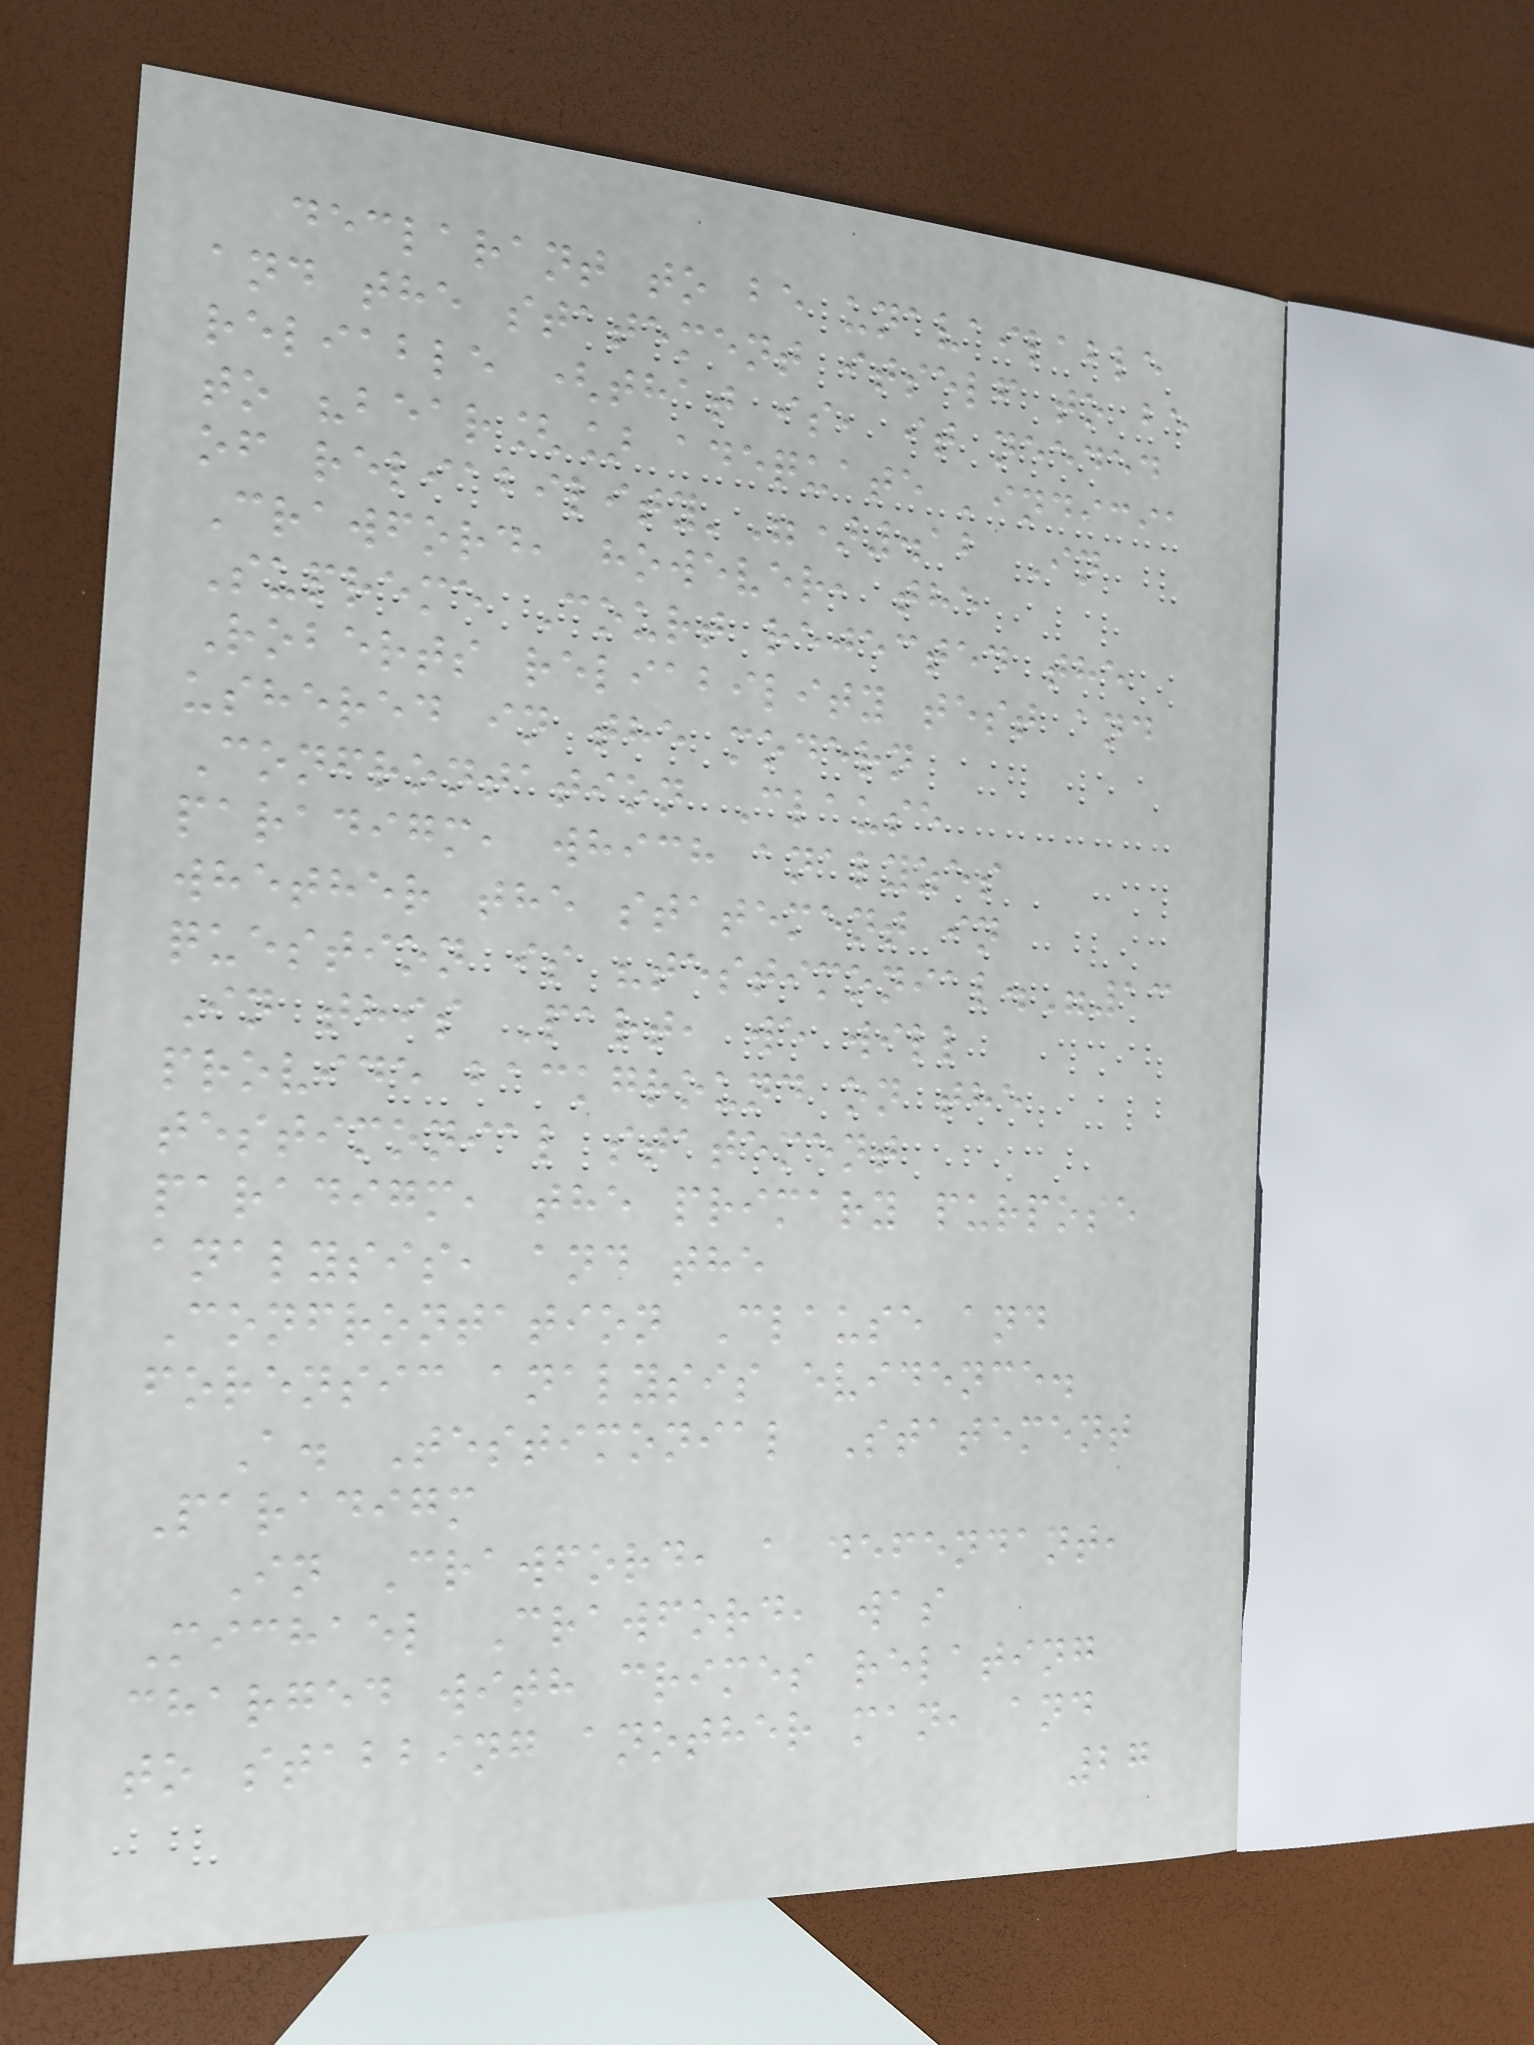declarant to be unavailable
and the statement itself to be
reliable (that is, it needed
to "bear[] adequate 'indicia
of reliability'").12 In
Crawford, however, the
Supreme Court rejected the
Roberts reliability test and
ushered in the modern
Confrontation Clause
paradigm, which analyzes
whether the statement in
question is "testimonial."13
In this Part, we will
provide background on the
testimonial statement
paradigm, the primary purpose
analysis, and the
Confrontation Clause and
forensic analysis evidence.
A. Testimonial Statement
Paradigm
In Crawford, a defendant,
Michael Crawford, was
charged with crimes relating
to stabbing another man, and
27
